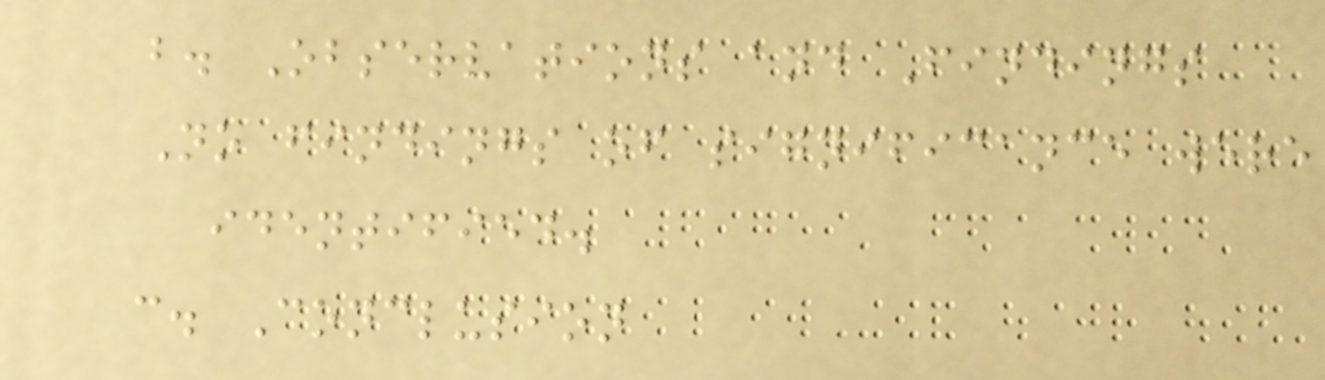b. Observations and Findings
No findings of significance were
identified.
c. Conclusion
